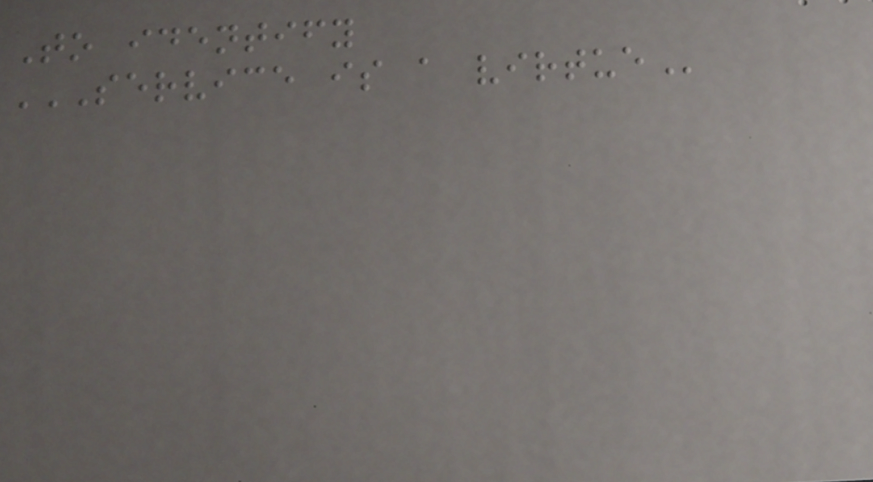To identify
SERVICE IS A VIRTUE
